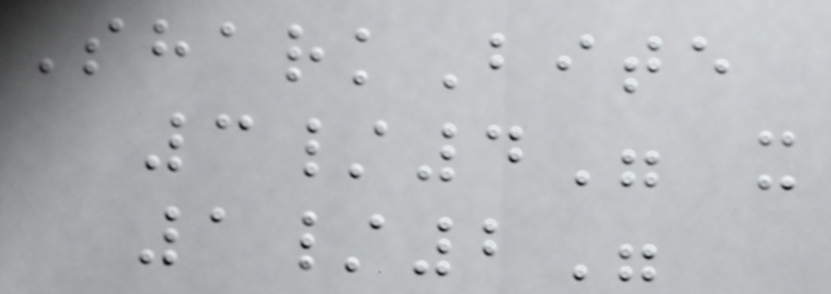SharkBite
3/4" x
1/2"
